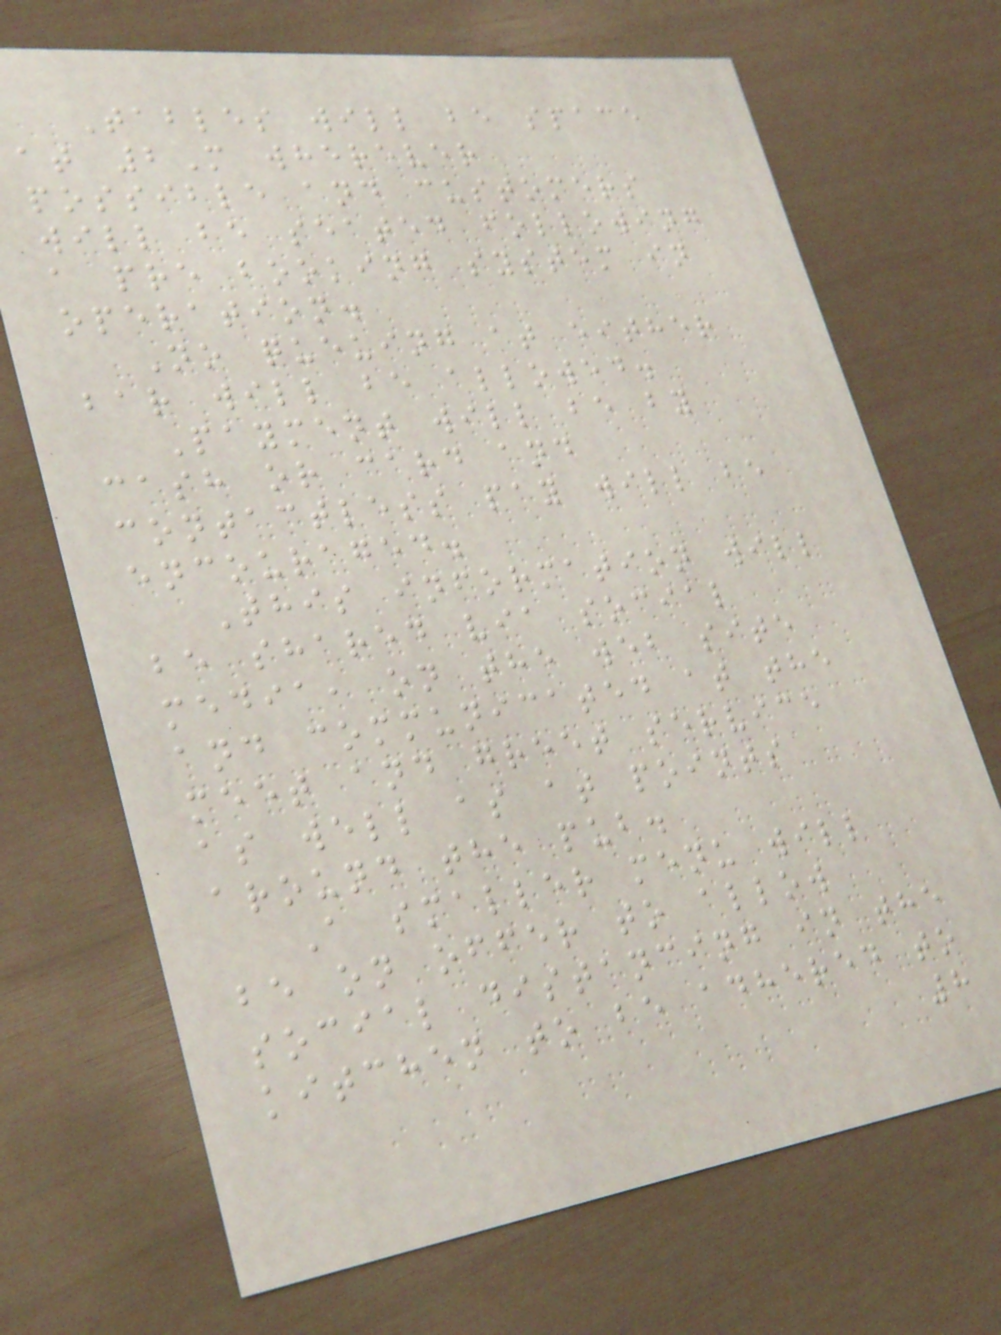Tables will be space
at 2M wherever
possible and customers
will be seated following
a pre booking system in
operation.
No queuing at either
bar will be allowed.
Payment will be by
cash or card and
contactless pay will be
encouraged.
This information will
be shared via social
media, on the web site
and communicated at the
meet and greet service
as well as at points
around the pub.
A smaller menu will
be on offer to allow
social distancing in the
kitchen to be adhered to
8
